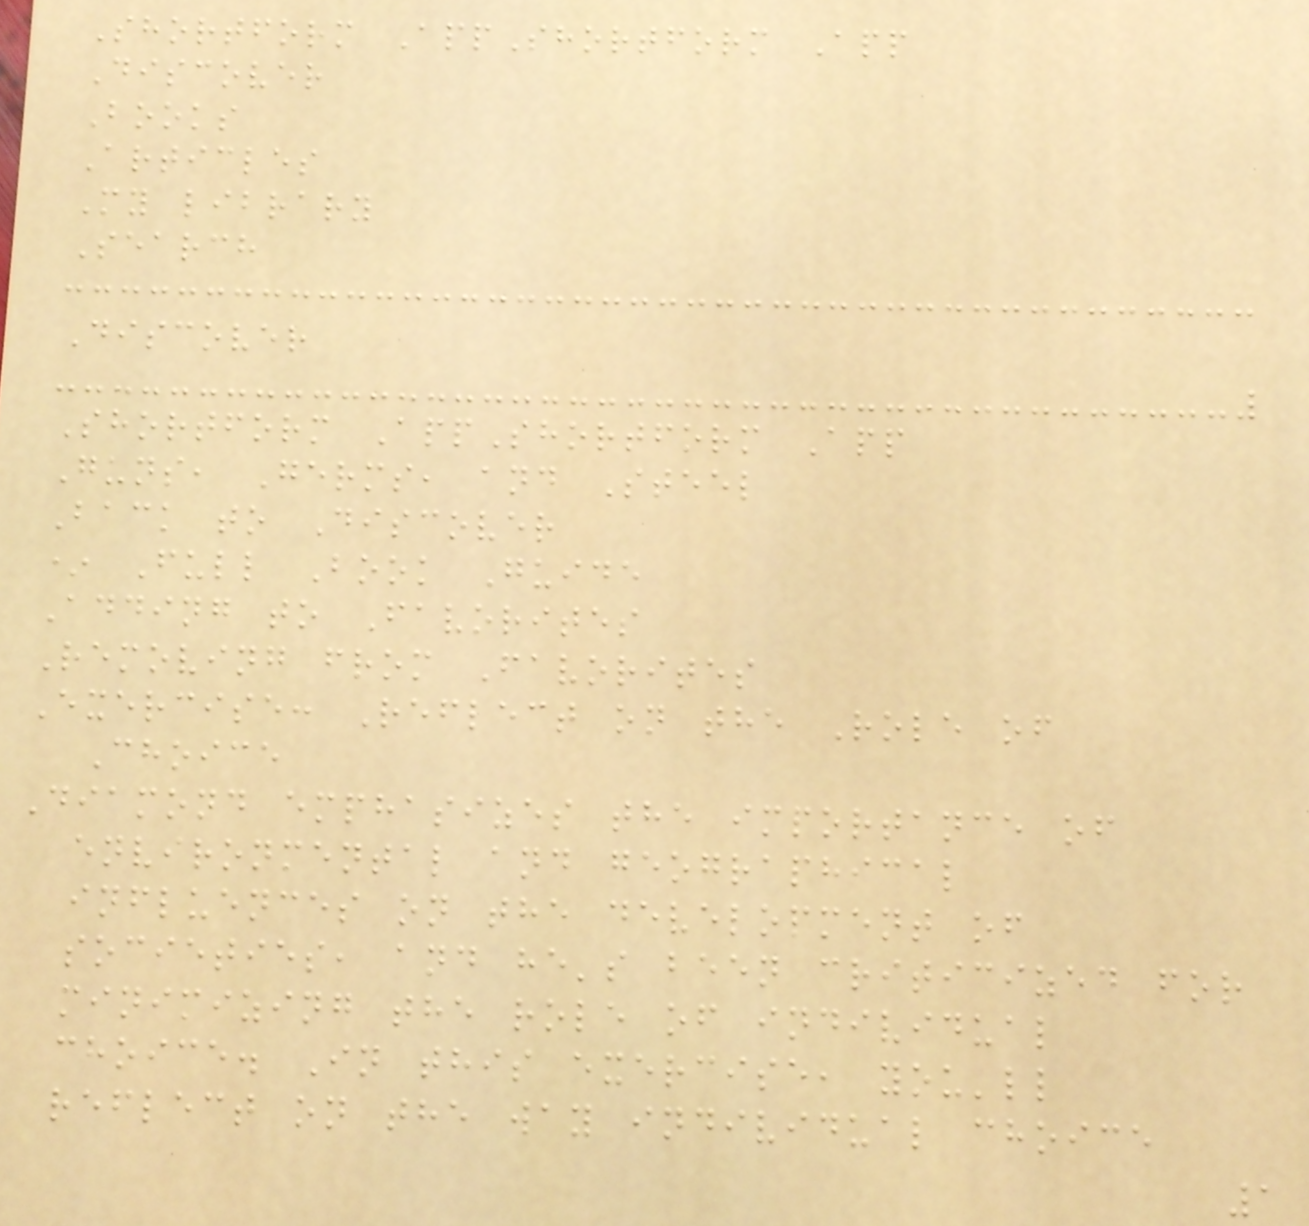Shortform AppShortform App
Discover
Books
Articles
My library
Search
Discover
Shortform AppShortform App
Guns, Germs, and Steel
Back to Discover
* Full Book Guide
Adding to Favorites
Removing from Favorites
Exercise: Reflect on the Role of
Choice
Diamond emphasizes the importance of
environmental and geographical
influences on the development of
societies, and he's been criticized for
minimizing the role of individual
choice. In this exercise, you'll
reflect on the way individual choice
1
